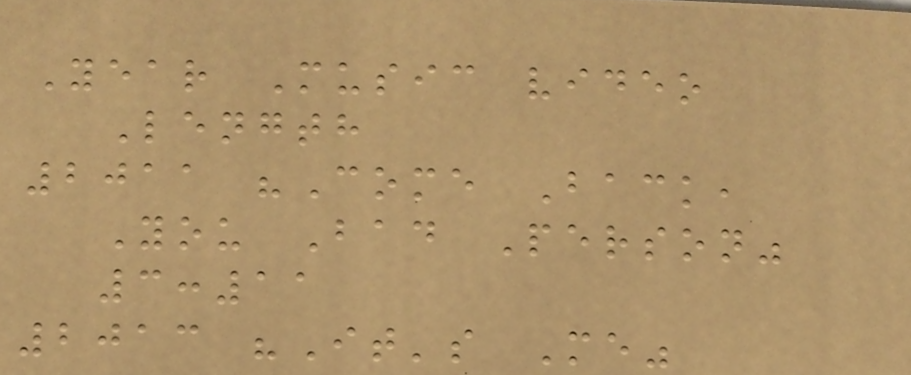Year Music video
Length
2011 "Come Back,
You Bad Person"
3:11
2013 "It's Me"
